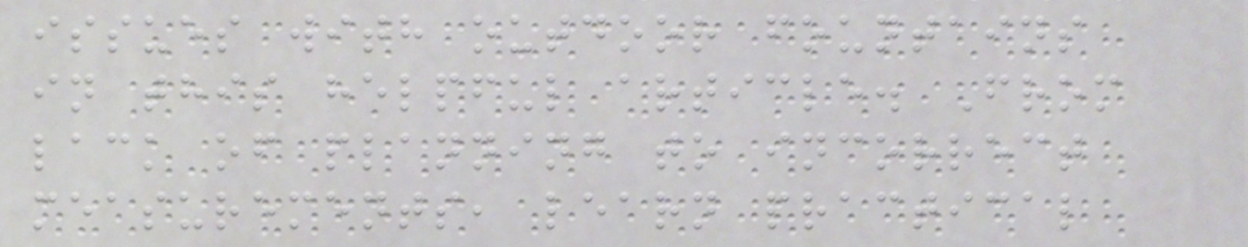issues with outdoor fountains
in this helpful article. From
lack of planning to incorrect
measurements, learn practical
